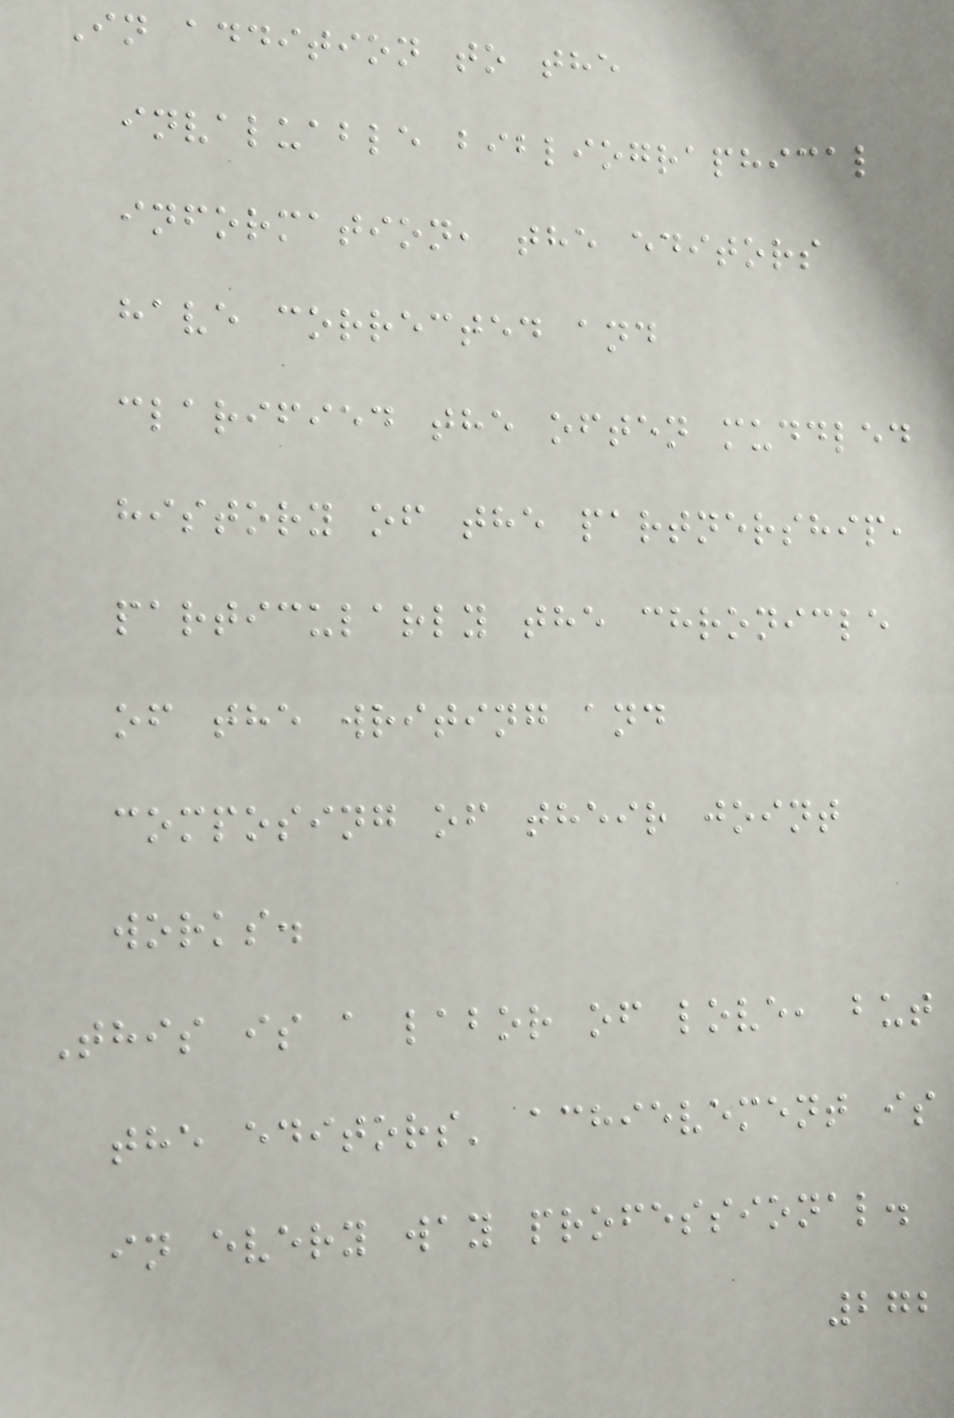In addition to the
invaluable bibliographical
information, the editors
have corrected and
clarified the often muddled
history of the partnership,
particularly the chronicle
of the writing and
composing of their joint
works.
This is a labor of love, but
the editors' achievement is
in every way professional.
272
